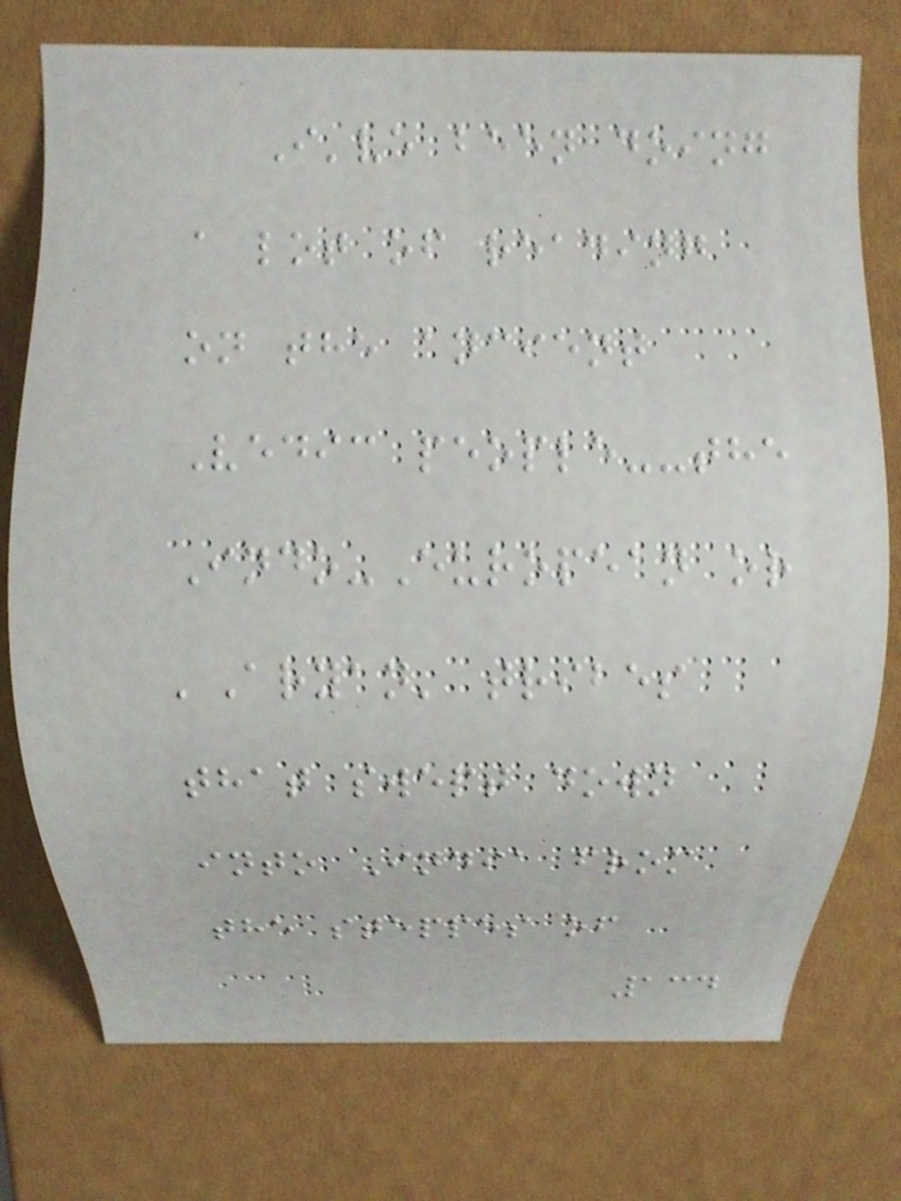I've been doing
a lot of reading
on the ancient
Vedic people--the
Indo-European or
'Aryan' tribes
that swept down
into India from
the steppes of
134
